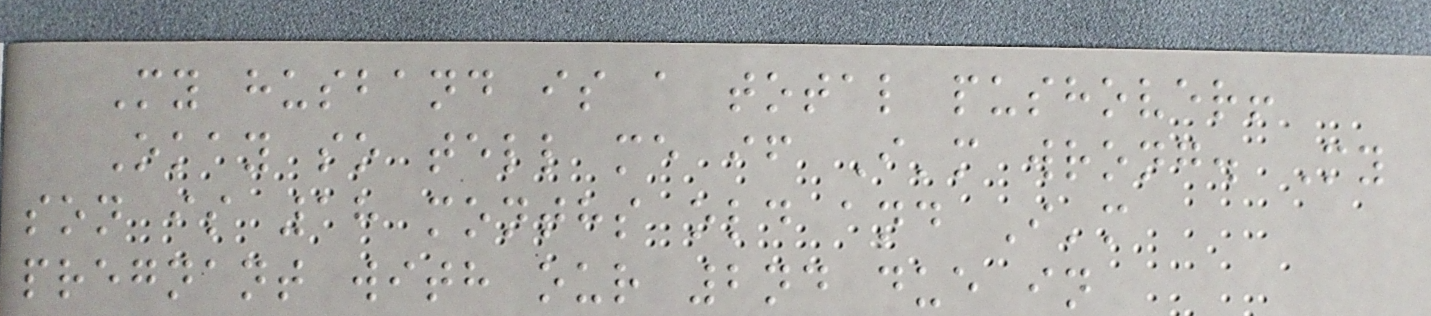My husband is a total pushover!
Okay so tell me if I'm wrong. My
son is 18 months old and I'm
pregnant with our 2nd due in
